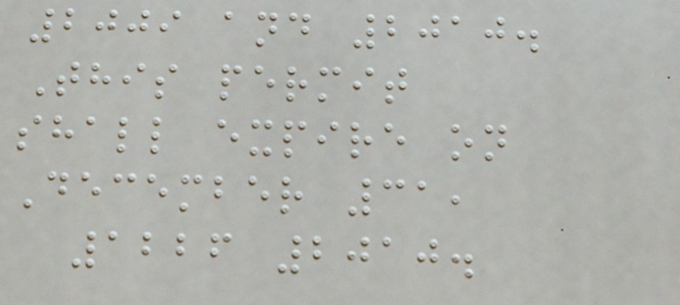2009 and 2010.
This permit
shall expire on
December 31,
1226 2010.
